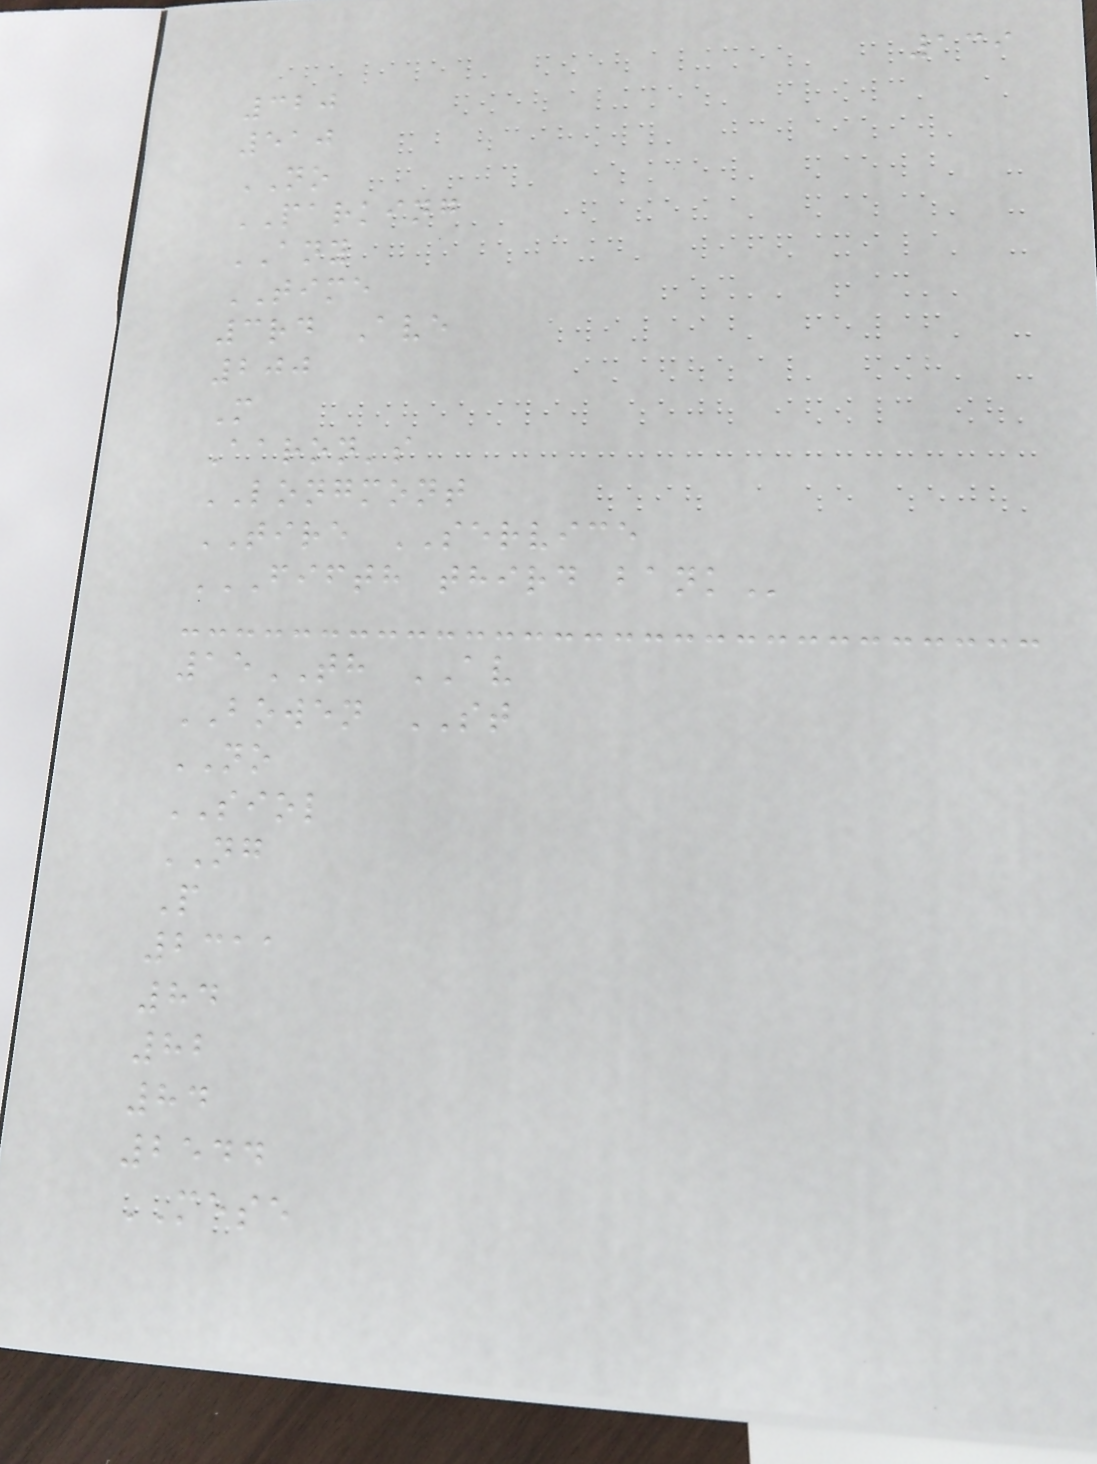139
320
510
NO
PARKING
ANY
TIME
3rd Ave
200
M
Aaron's
LONGMONT
TIRE SERVICE
FIFTH THIRD BANK
15TH AV
BOWEN ST
NO
SIOL
NG
P
2311
84
82
84
2544
MESE
